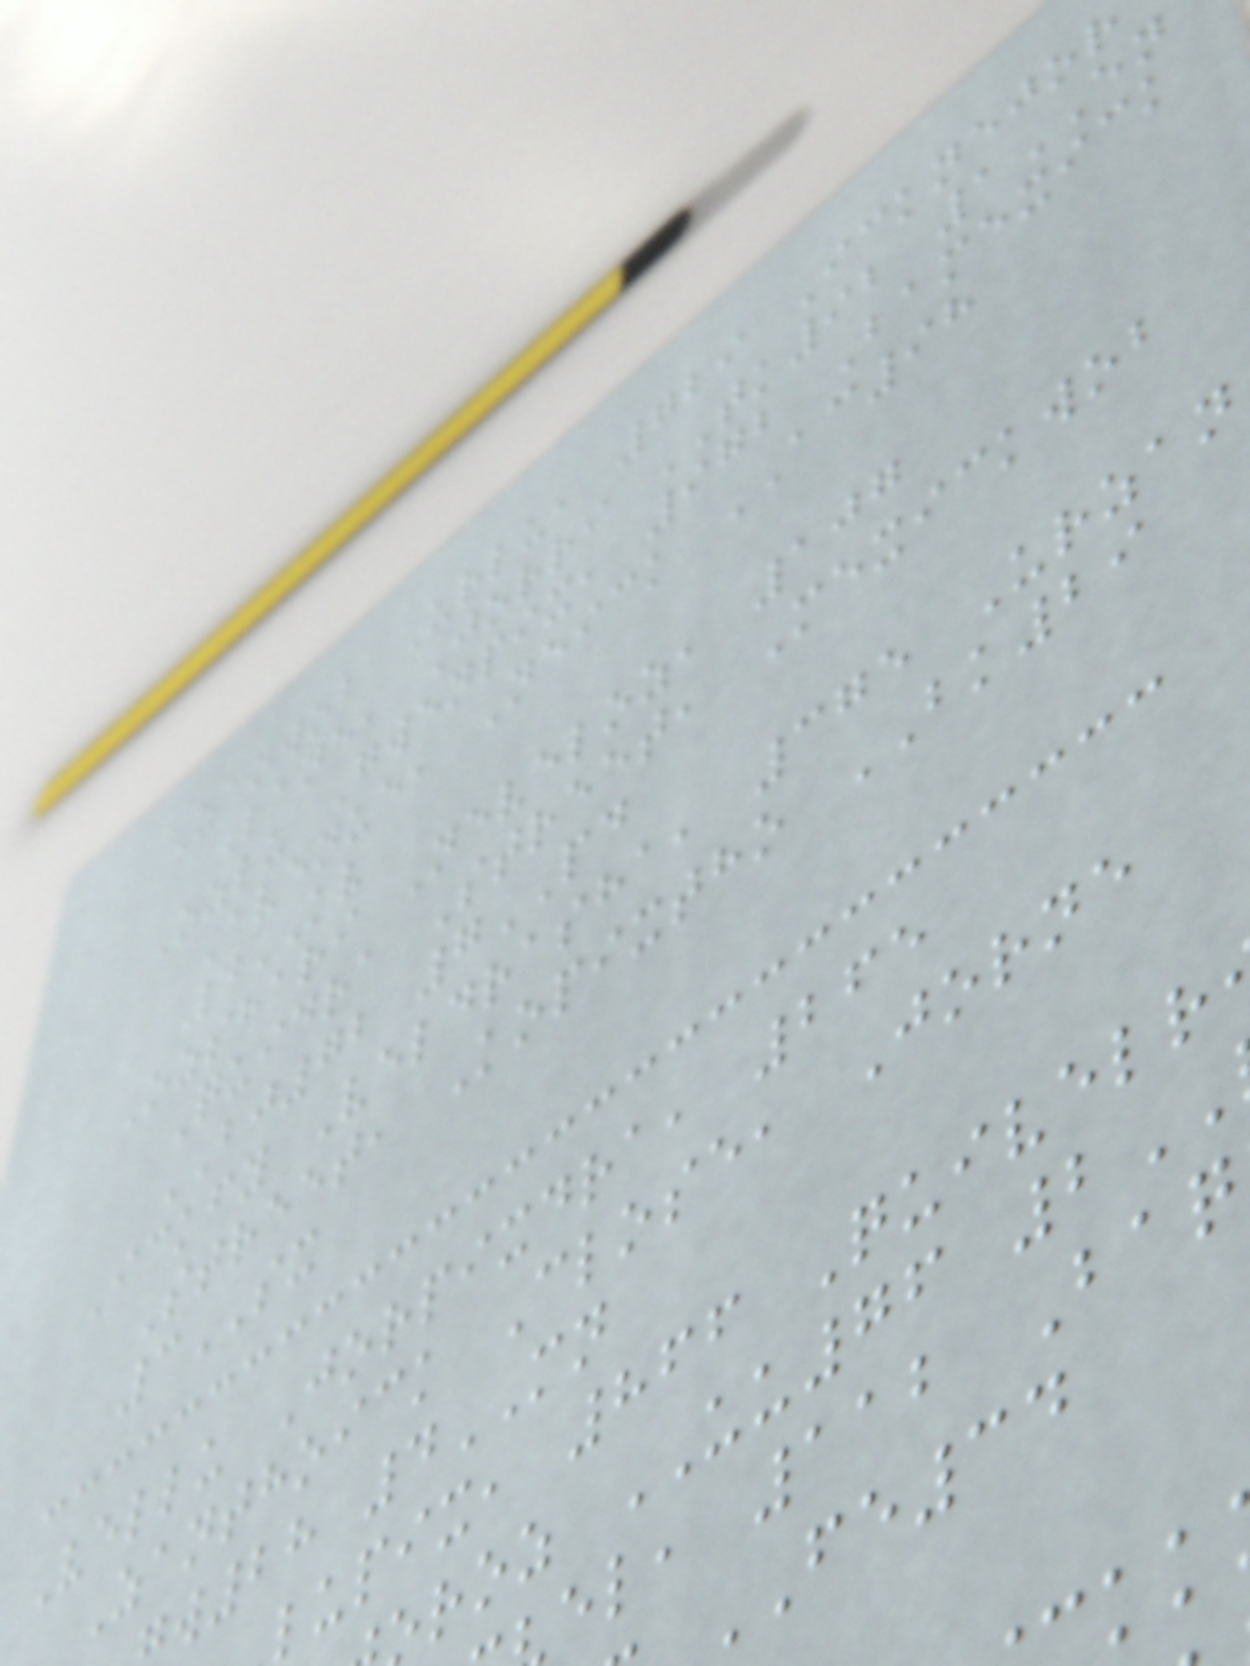Zanwob Urlu, 729 Icknejor
Lane, Jorri TK92 1EN
Ozlu Gwenpix, 972 Bamexick
Avenue, Neick AC98
4KV
Ozshari Neveloz, 107
Quidra Street, Mexickwob
BJ72 7PD
Ickfy Veldrasha, 375 Urzan
Street, Kopixtho BK29
3SX
Vellu Jorpixdra, 265
Zanthoick Close, Jorne
w28 4MN
lupix, 866 Quivelr
roz UU76 2
el, 112 Baq
FE34
